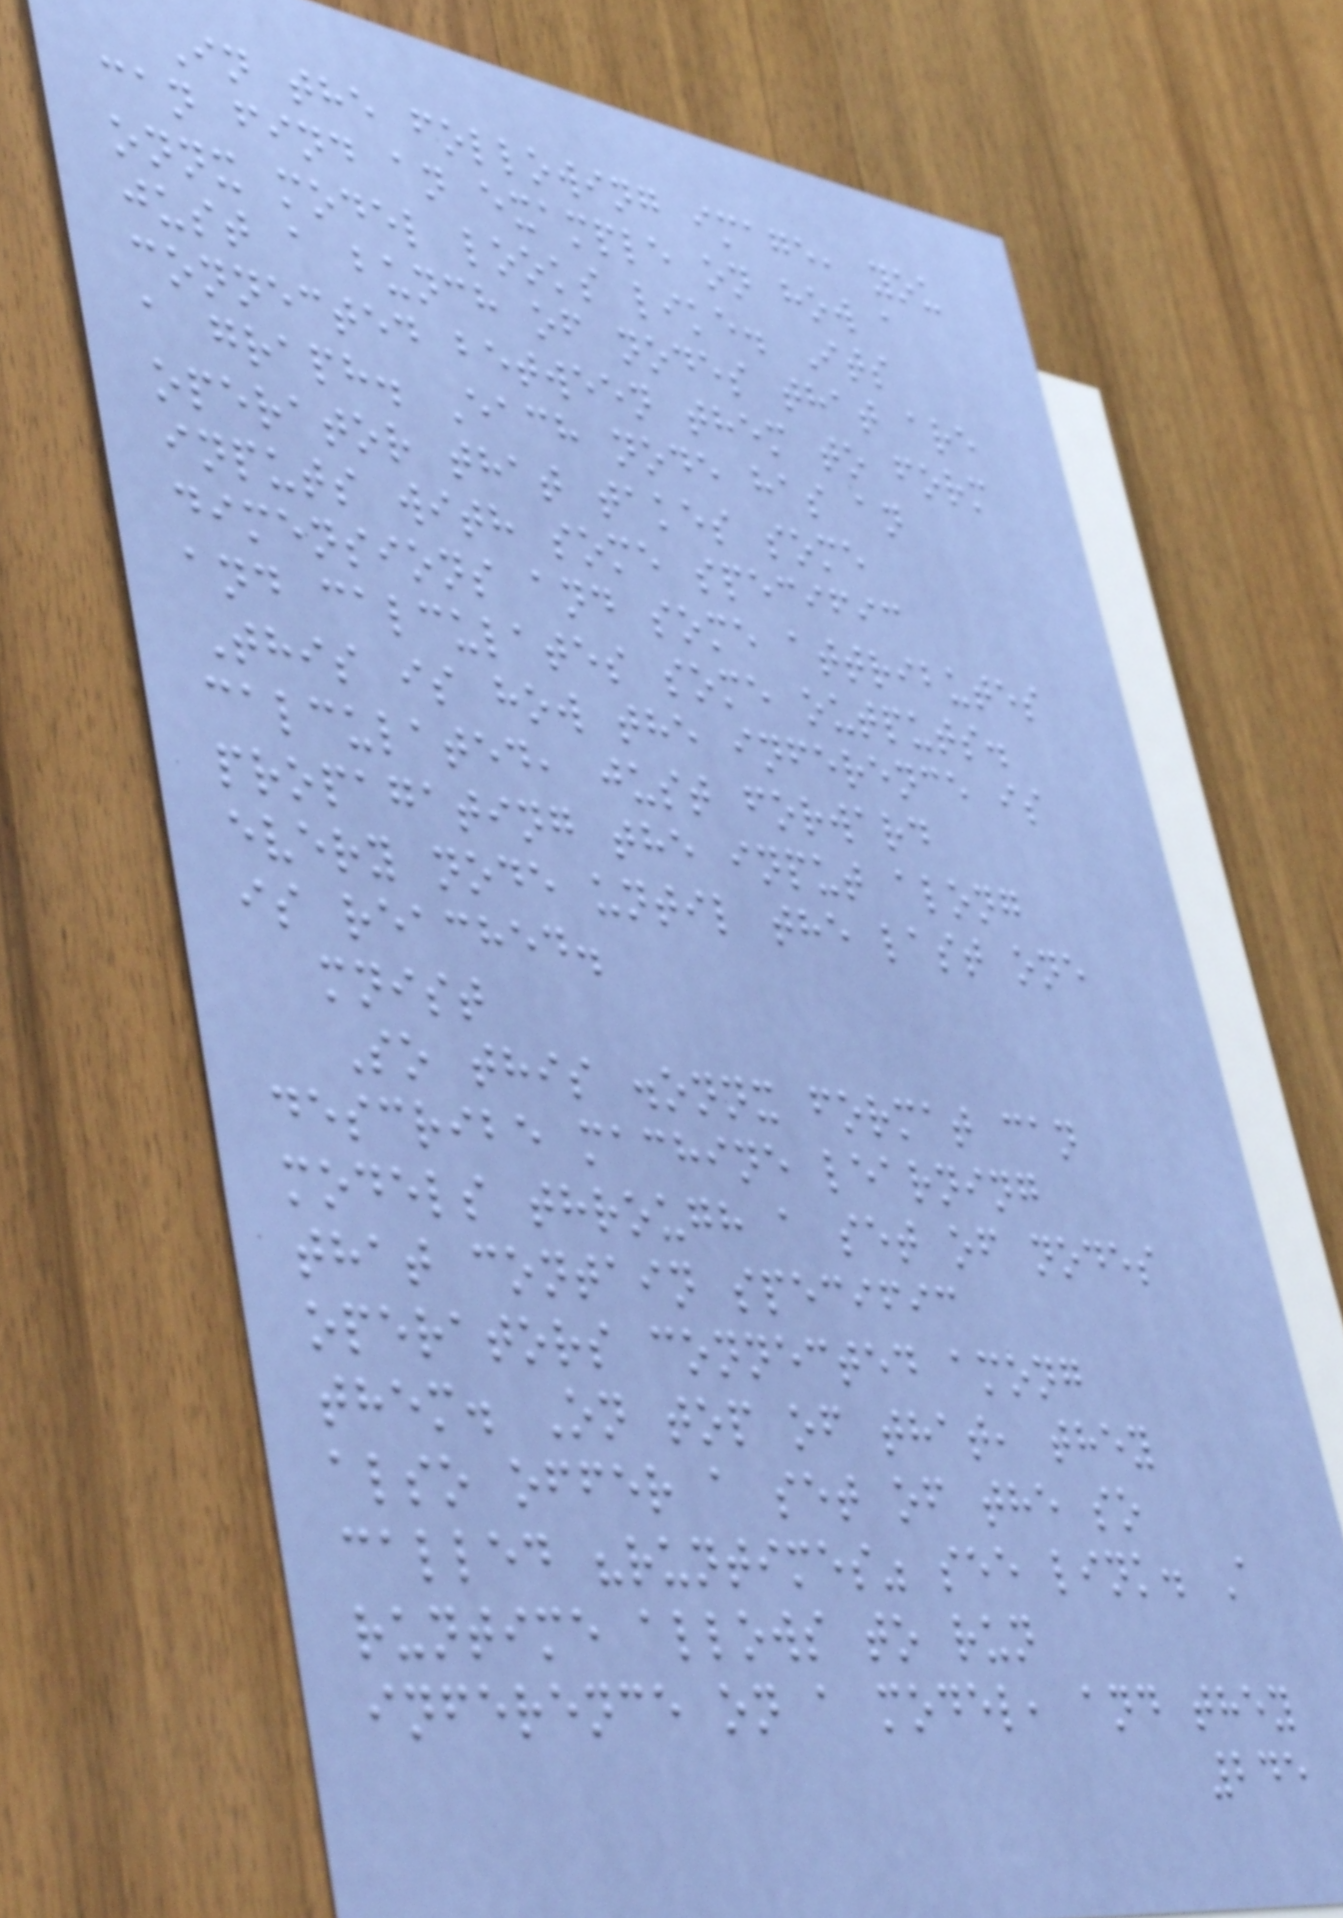In the following image, you
can find an example on how a
onnx model looks like. Its
just a bunch of nodes that are
connected between them to form
a graph. Each node has an
operator that takes some
inputs with some specific
dimensions and some attributes
and calculates some outputs.
This is how the inference is
calculated, just forward
propagating the input along
every node until the last one
is reached.
mnist
So this .onnx format can
describe machine learning
models through a set of nodes
that contain specific
operators connected among
them. On top of that, they
also offer a set of the so
called "runtimes" see link. A
runtime allows to run
inference on a model, and they
245
